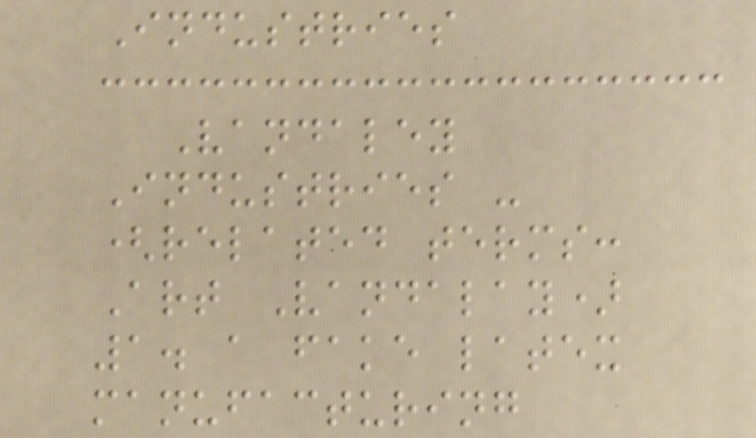Industries
Vandaley
Industries -
(related terms:
Art Vandalay)
1. a fake latex
manufacturing
